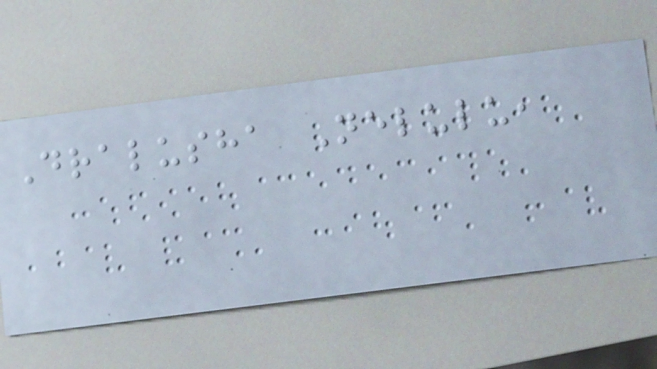Dralusha Nelulu,
